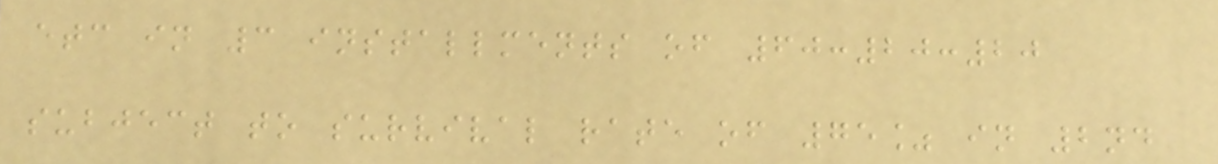etc in 3 installments of 60:20:20
subject to survival rate of 75% in 2nd
